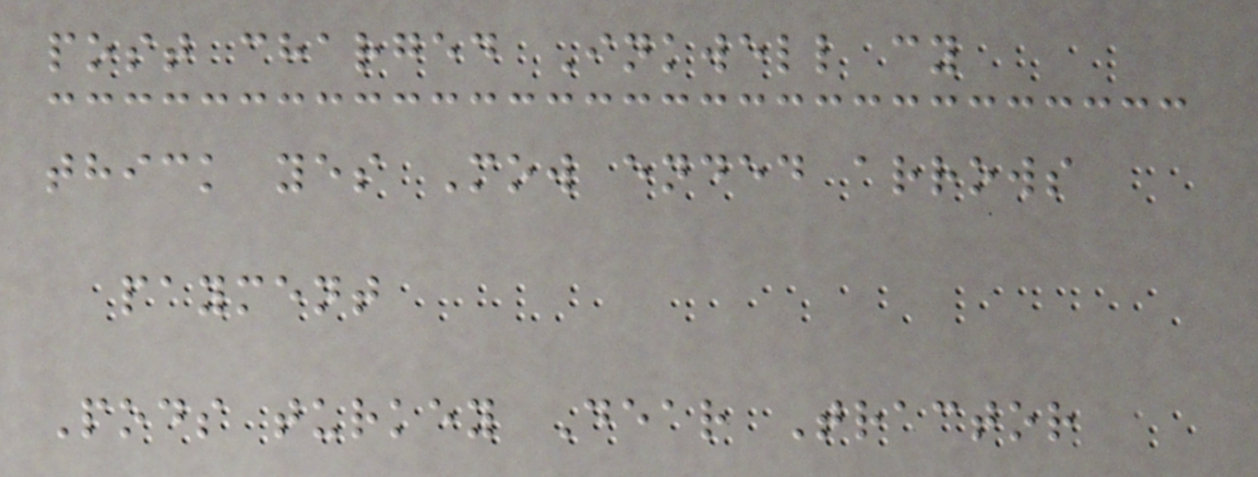post charged Inkwell cy
thick yes Mow ended arrows
payment
Pods turkey Dear Tractor
